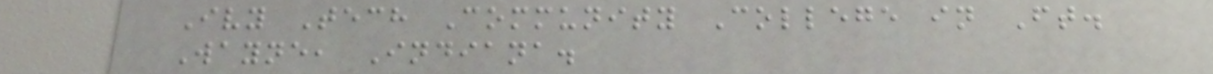Ivy Tech Community College in Ft.
Wayne, Indiana.
